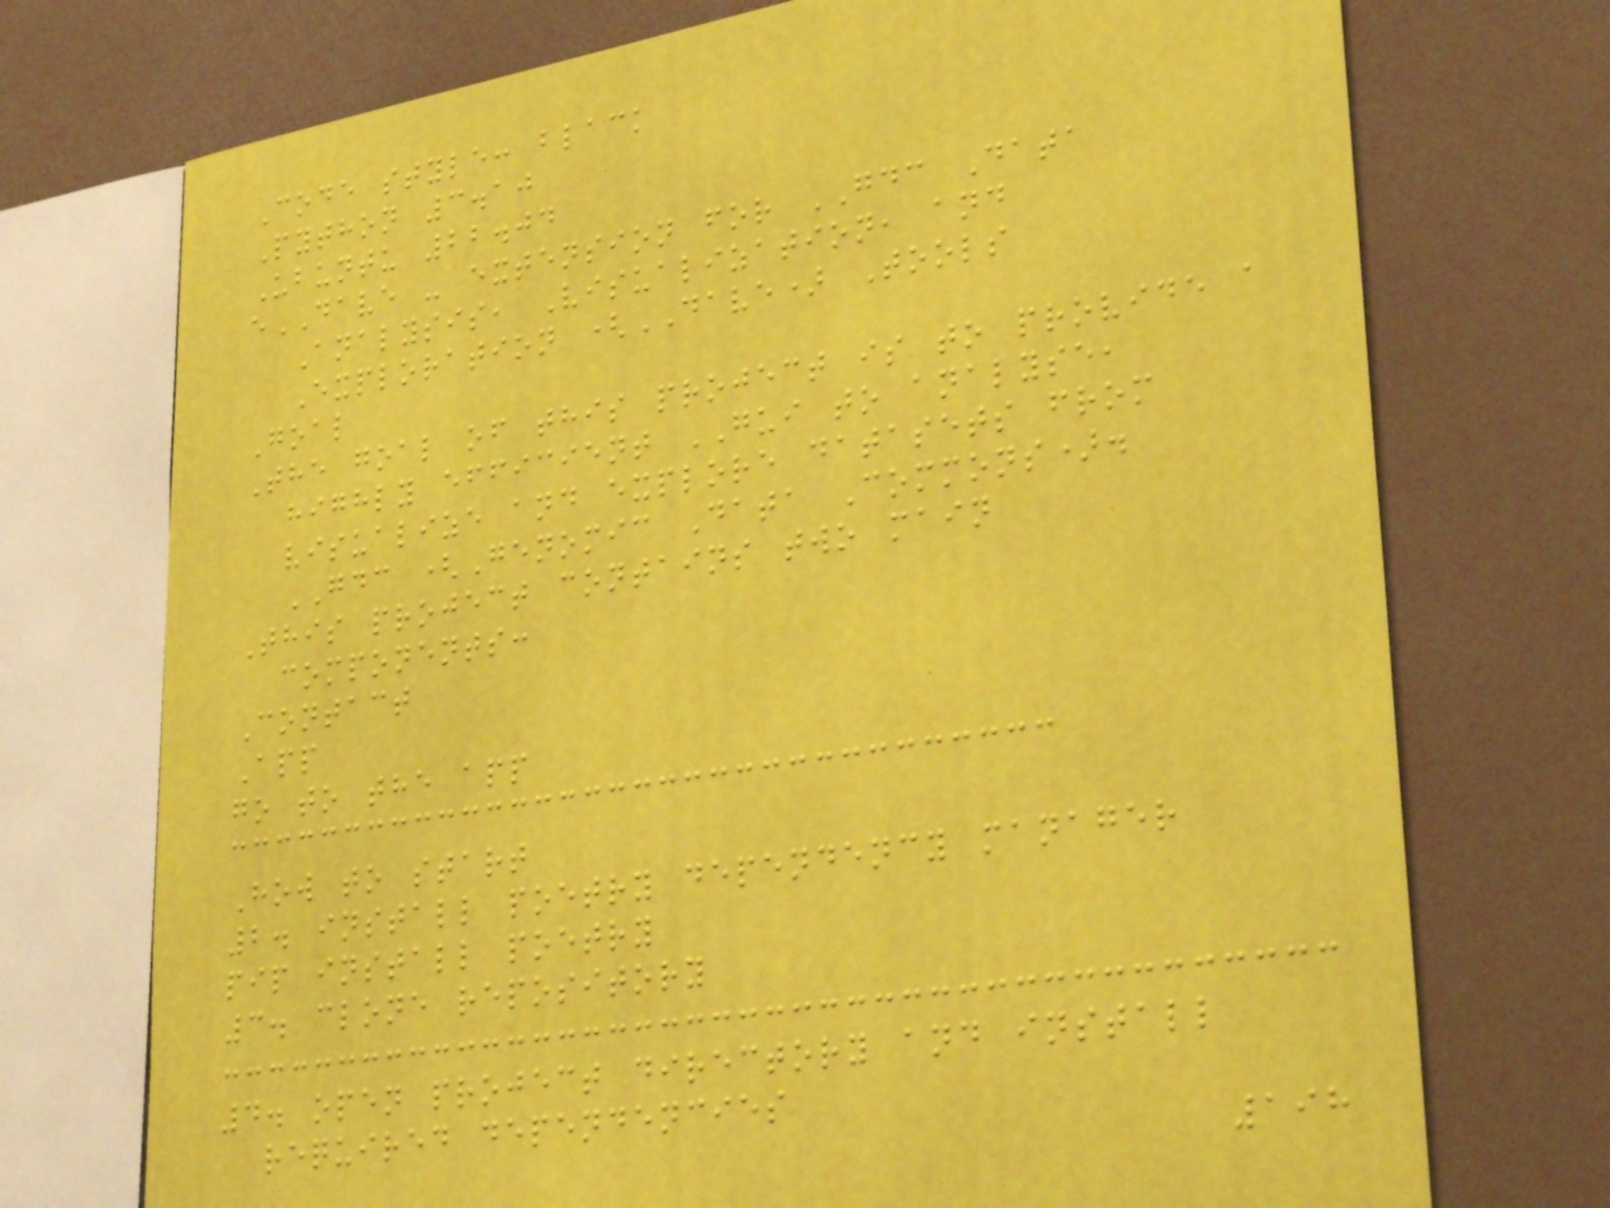Code style: black
Python 3.10
Ubuntu 22.04
eDAVE - extension for GDC Data
Analysis, Visualization, and
Exploration (DAVE) Tools
Goal
The goal of this project is to provide a
highly efficient GUI to analyse,
visualize and explore datasets from
GDC (Genomic Data Commons).
This project contains two main
components:
Contact
App
go to the app
How to start
2. install poetry dependency manager
pip install poetry
3. clone repository
4. open project directory and install
required dependencies
198
